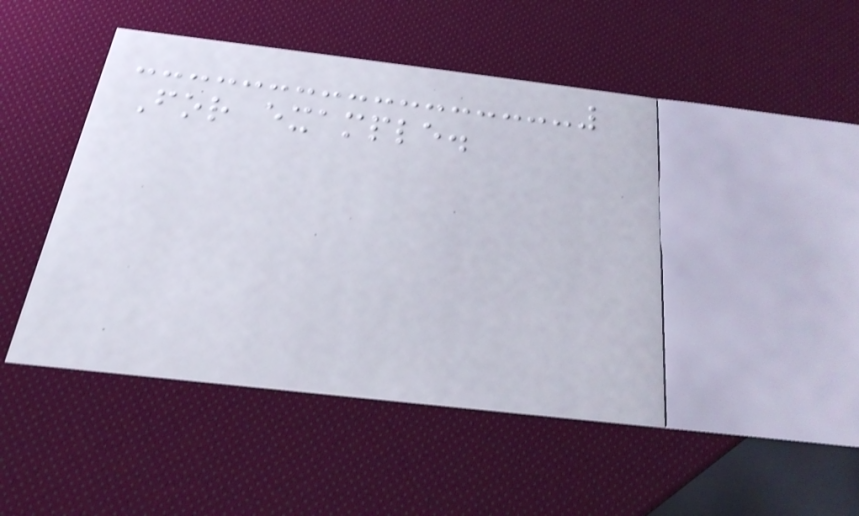For example.
